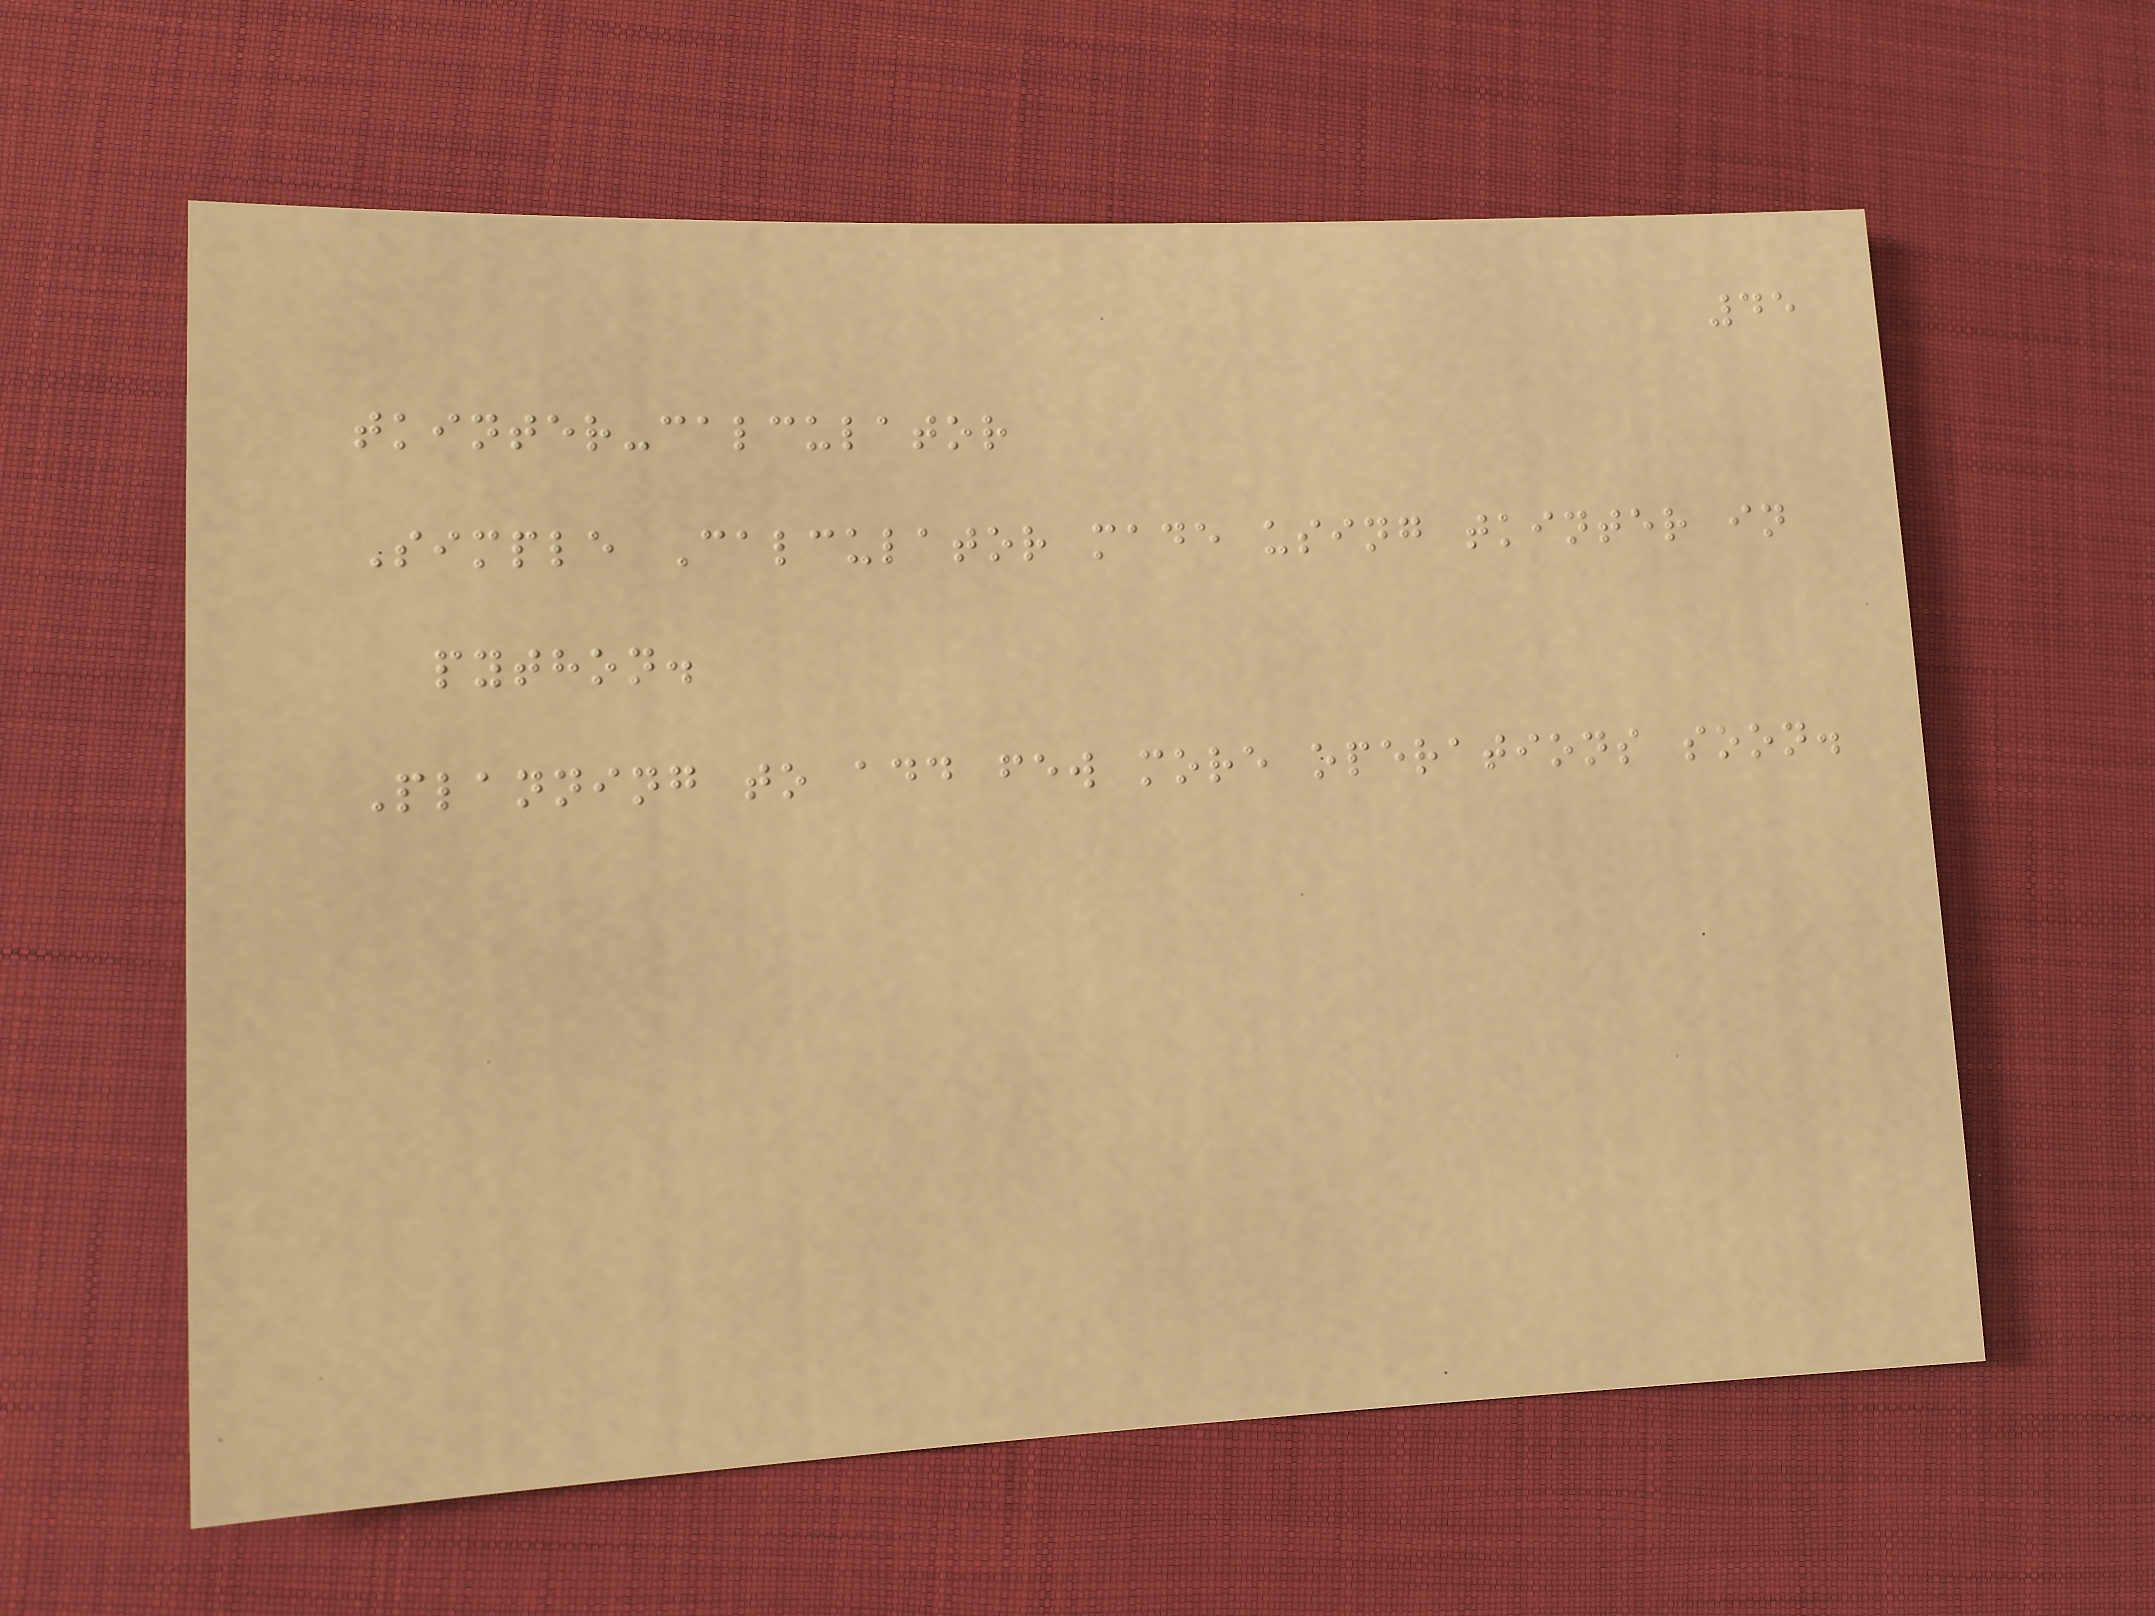45
tkinter-calculator
Simple Calculator made using tkinter in
python.
Planning to add few more operations soon.
